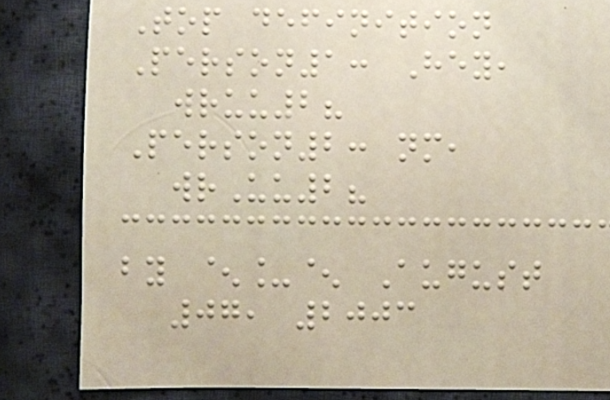Top definition
Person1: Hey,
wruu2?
Person2: nm,
wrUu2?
by ^_^ August
07, 2003
